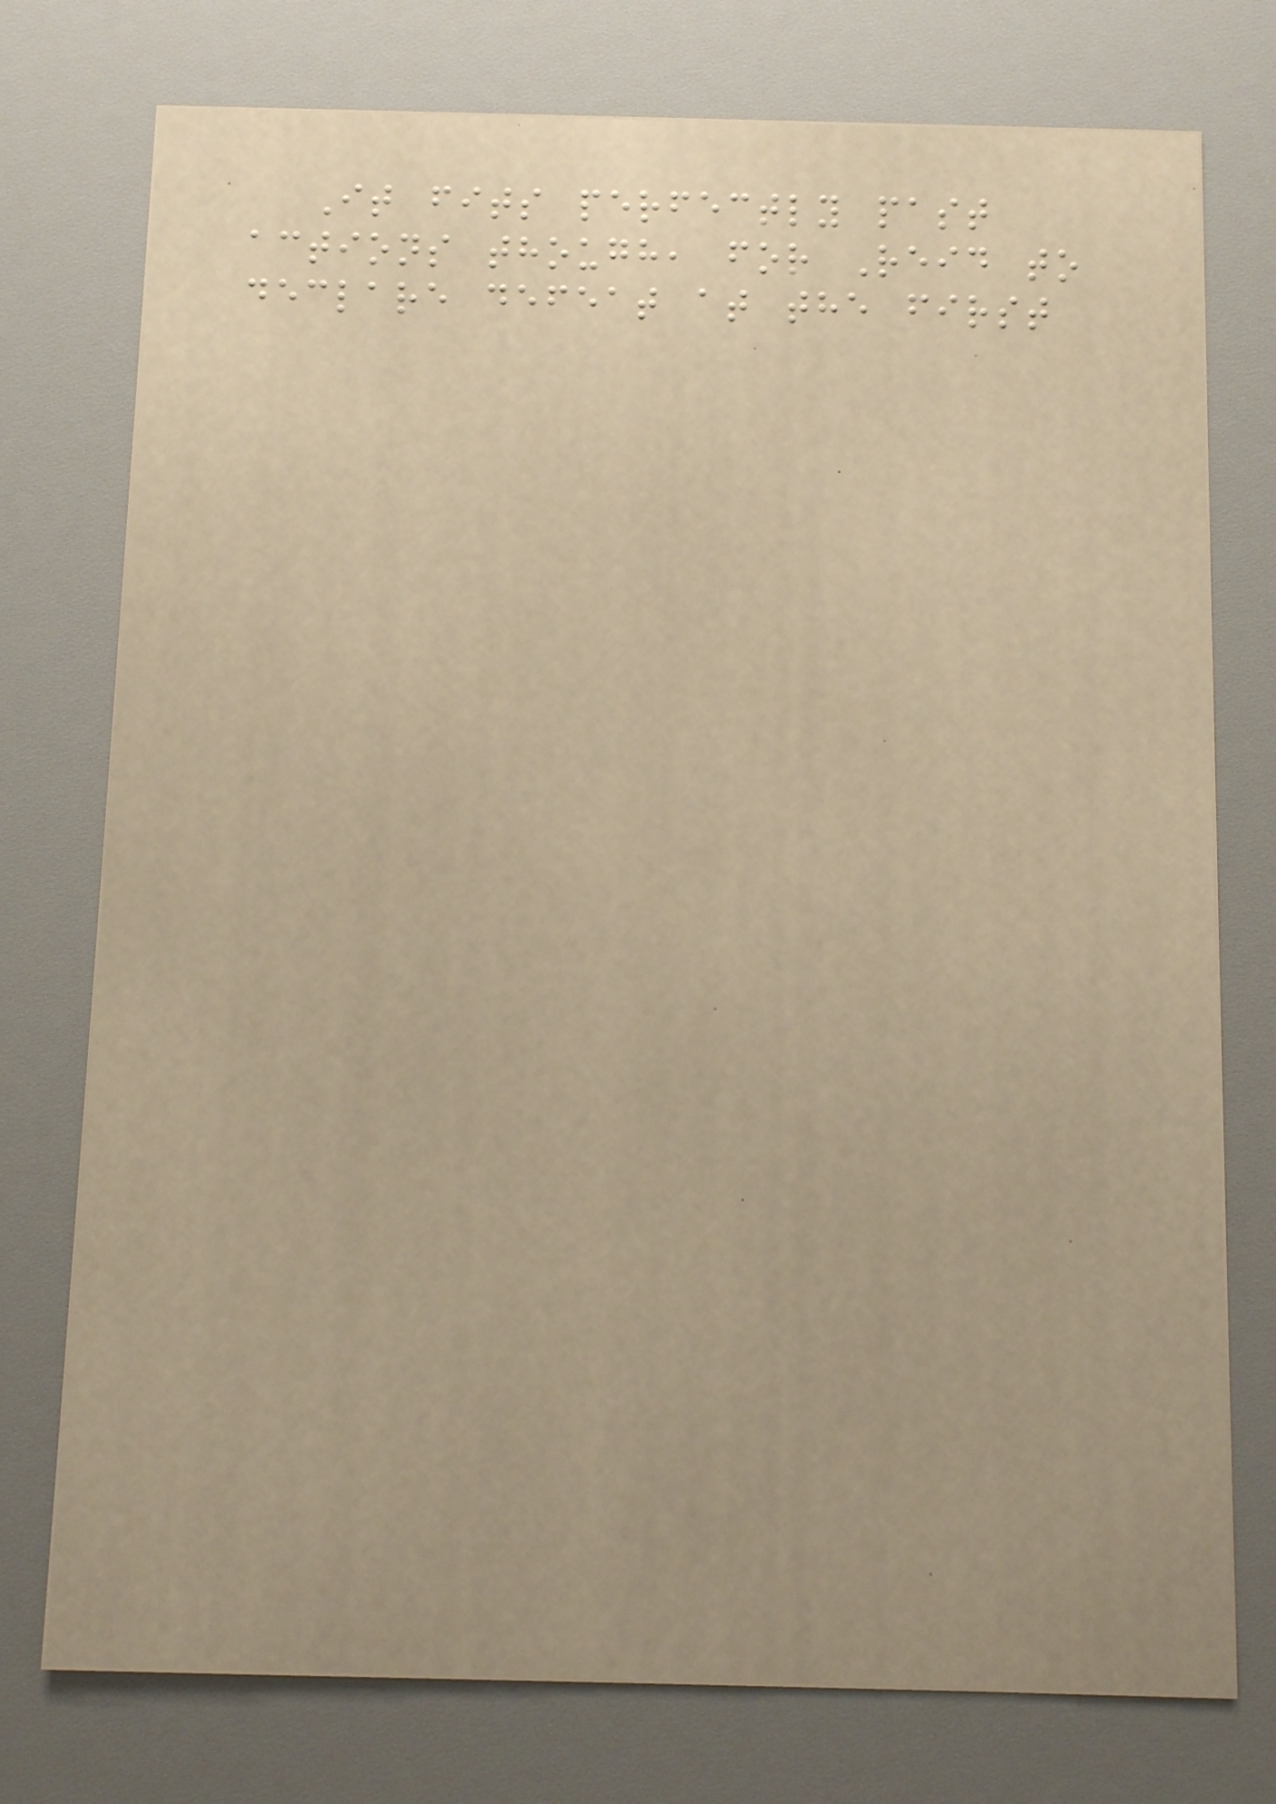It fits perfectly past
actions though, for Reid to
declare defeat at the first
